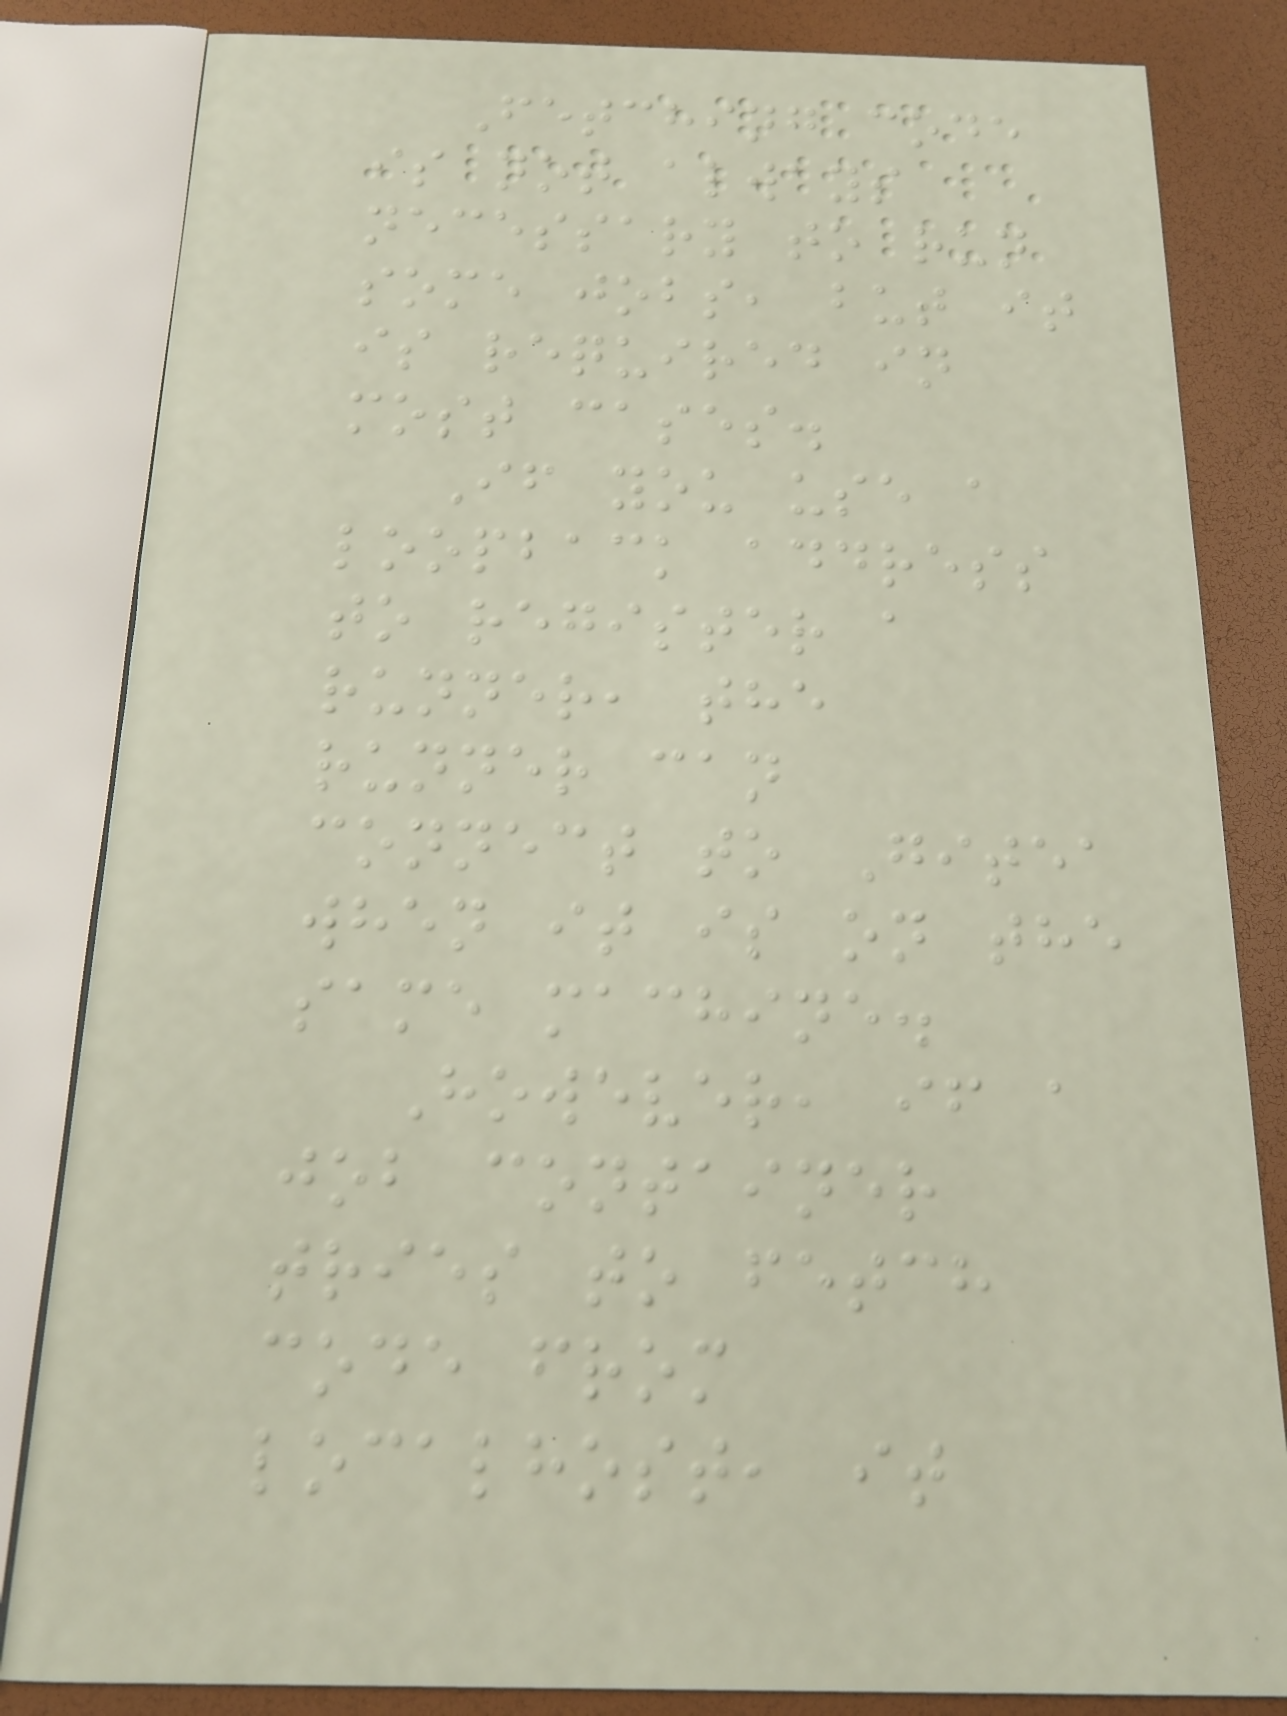Fetching code
is not always
necessary to run
some jobs, but it
is required in
most cases.
If you use a
loopback address
to register a
runner, the
runner can
connect to Gitea
when it is on the
same machine.
However, if a
job container
tries to fetch
code from
localhost, it
